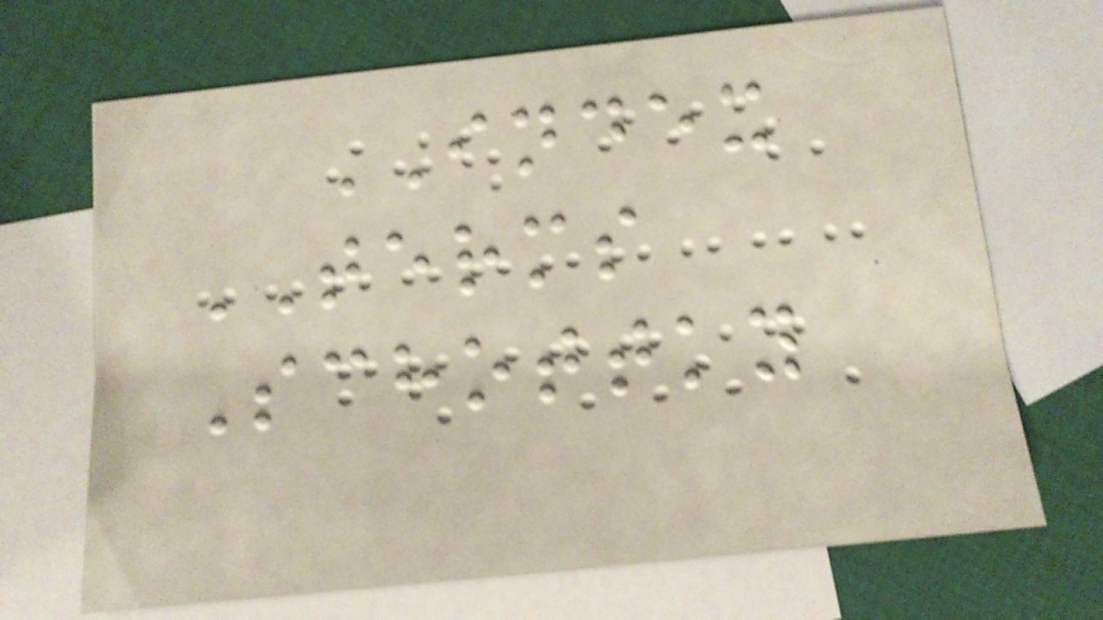INDEX
TERMS
Schottky
